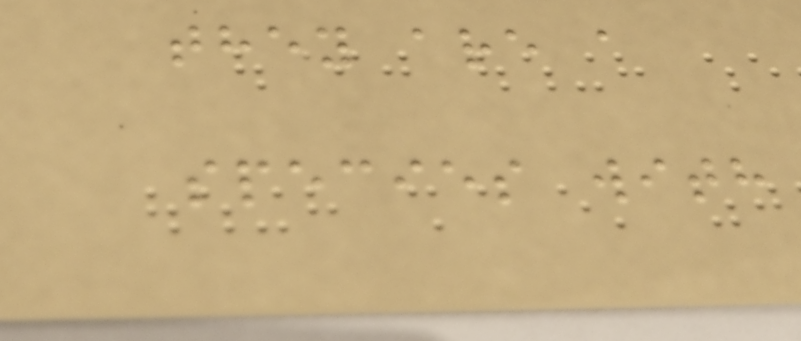they are a
species with
